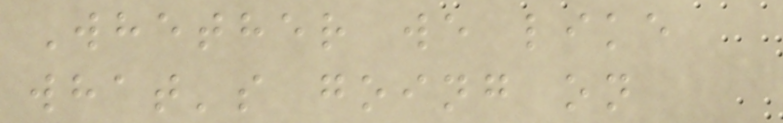Whether we like
what's going on
